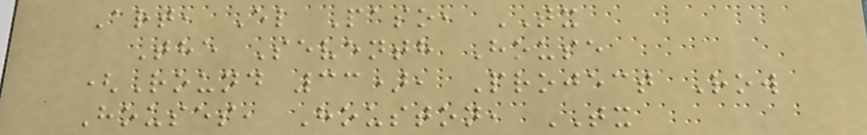Art, El Paso, TX
The Seventh House
(Round 33), Project Row
Houses, Houston, TX
